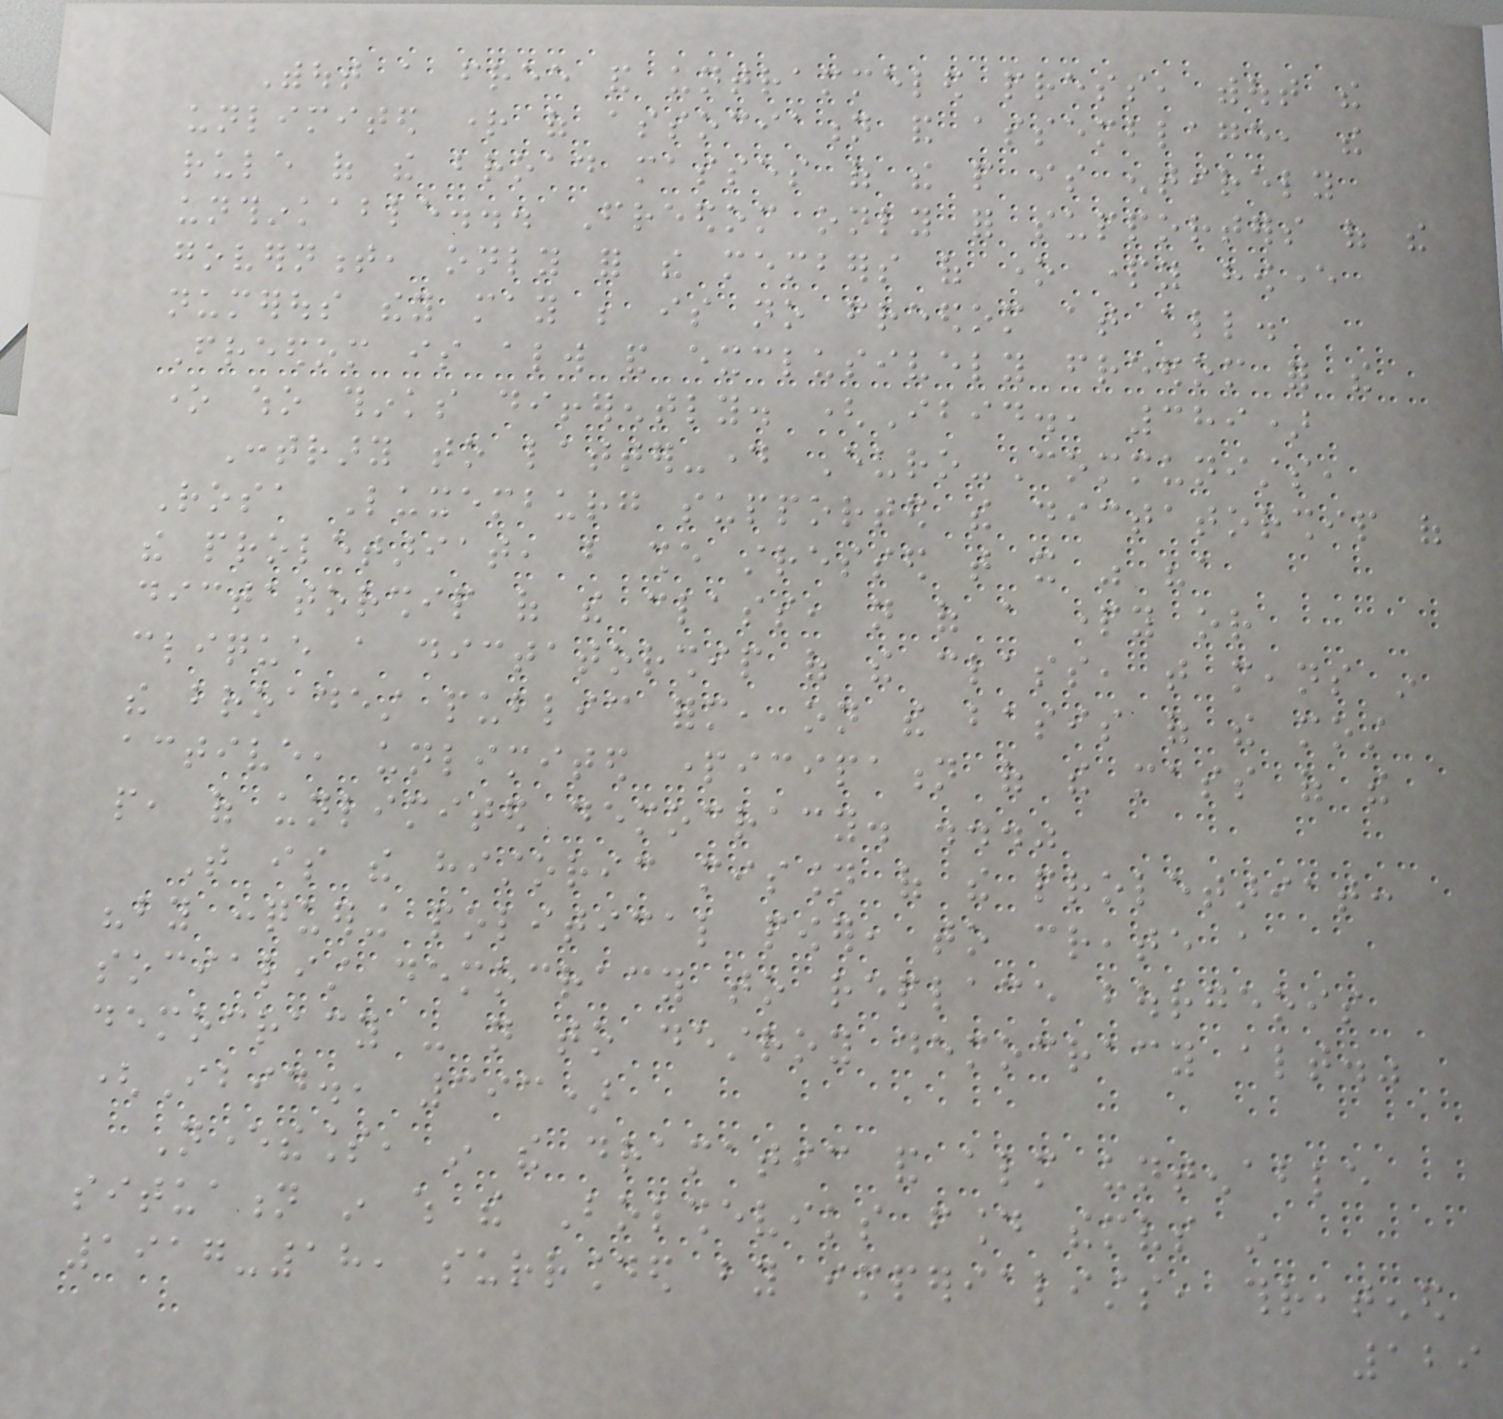Without a free and untrammeled press, without the
unlimited right of association and assemblage, the
rule of the broad masses of the people is entirely
unthinkable... Freedom only for supporters of the
government, only for the members of one party however
numerous they may be is no freedom at all.
Freedom is always and exclusively freedom for the
one who thinks differently. (Ibid., 389)
Contrary to latter-day Euro-Communists,
Rosa Luxemburg supported the dictatorship of
the proletariat, but she stressed that it was "a
dictatorship of the class, not of a party or
clique a dictatorship of the class, that means in
the broadest public form, on the basis of the most
active, unlimited participation of the mass of the
people, of unlimited democracy. ..."
That is the historic mission of the proletariat:
"by conquering political power, to create a
socialist democracy to replace bourgeois
democracy - not to destroy democracy altogether."
(Ibid., 393)
Nevertheless, in the dramatic and almost untenable
situation in which the Bolsheviks found themselves in
1917-18, surrounded by imperialists, threatened
129
